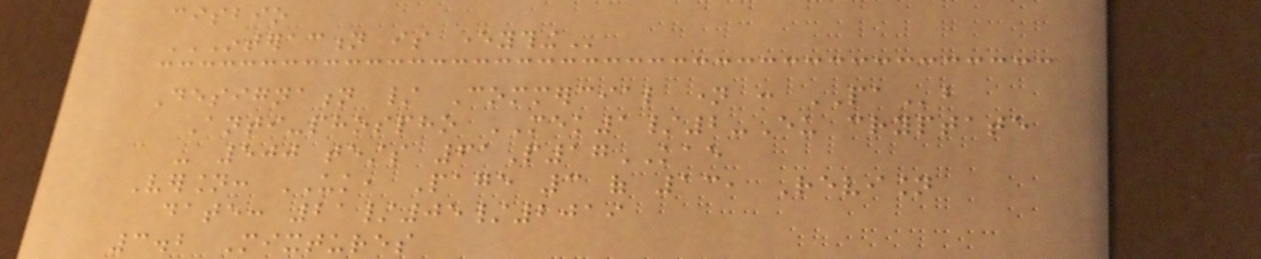cisbio
INTERACTION IS EVERYTHING
Designation / Commercial name : PAb
Anti-phospho MEK1/2-Eu cryptate
- 500 tests 61P17KAE
Version: UK, Page 3 of 13, Revision
date: 21/05/2019
3.2 Mixtures
